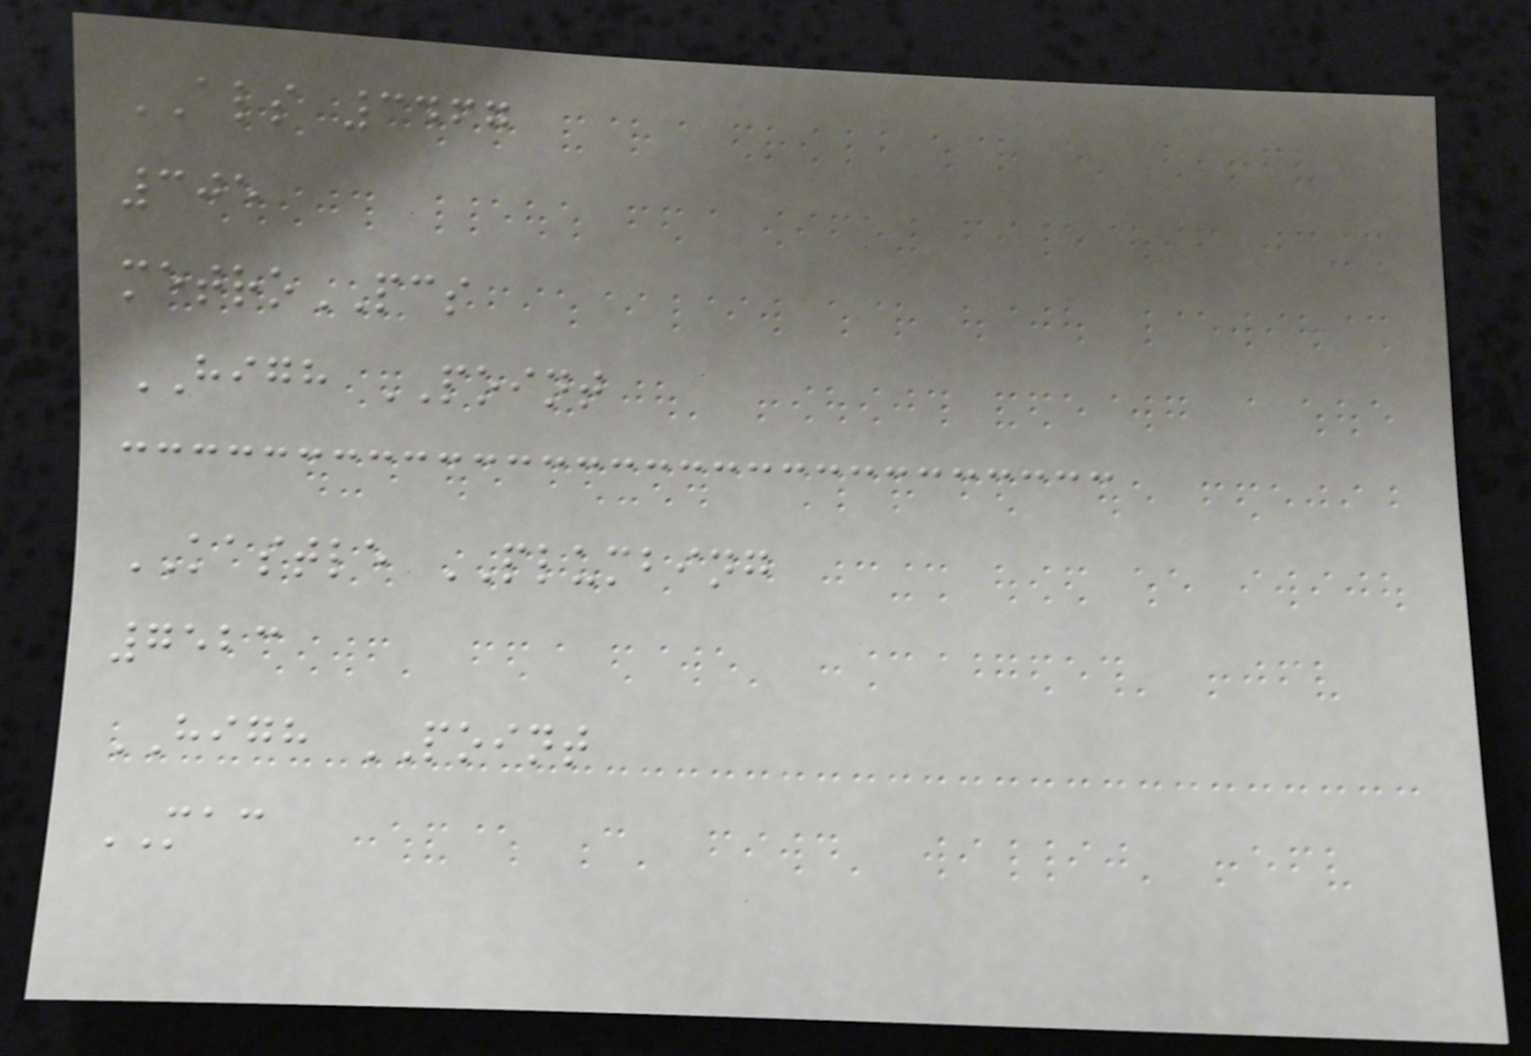ALS 3467
305
metroPCS
HIGH POINT
KASTLE PLUMBING
7523
HIGH POINT
MAC
